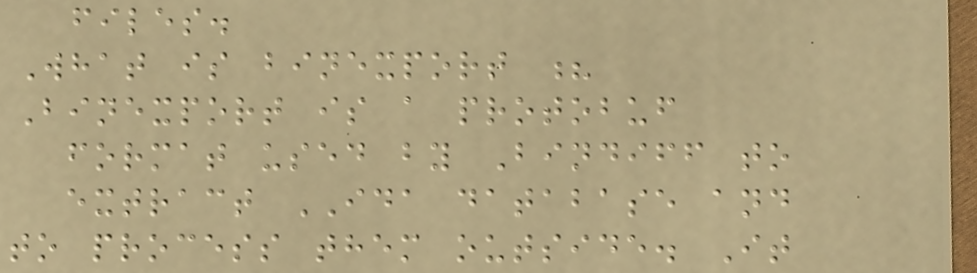files.
What is binexport ?
Binexport is a protobuf
format used by Bindiff to
extract IDA database and
to process them outside. It
